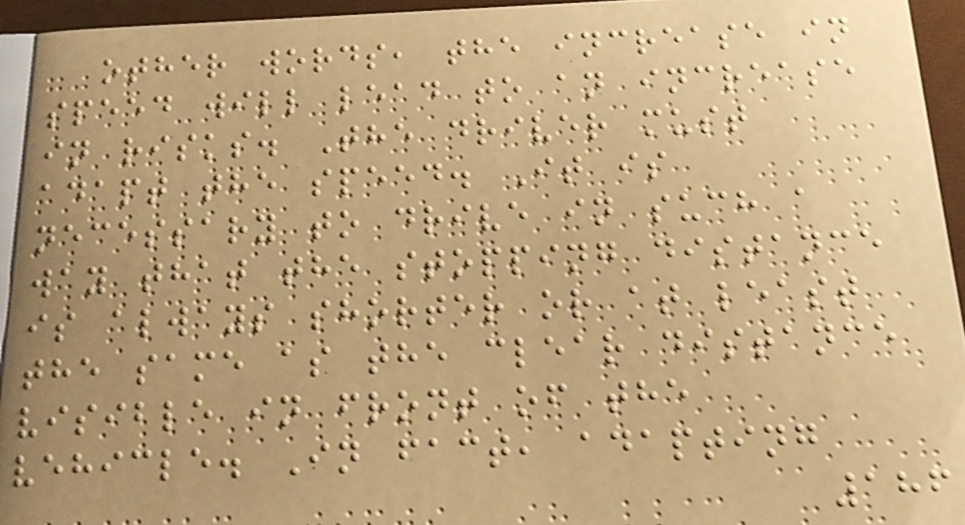other words, the increase in
speed will lead to an increase
in risks. The driver must
adapt the speed. It is
necessary to drive in such a
way that the stopping distance
is always shorter or at least
the same as the clear distance
visible in front of the
vehicle. In fact, adapting
186
